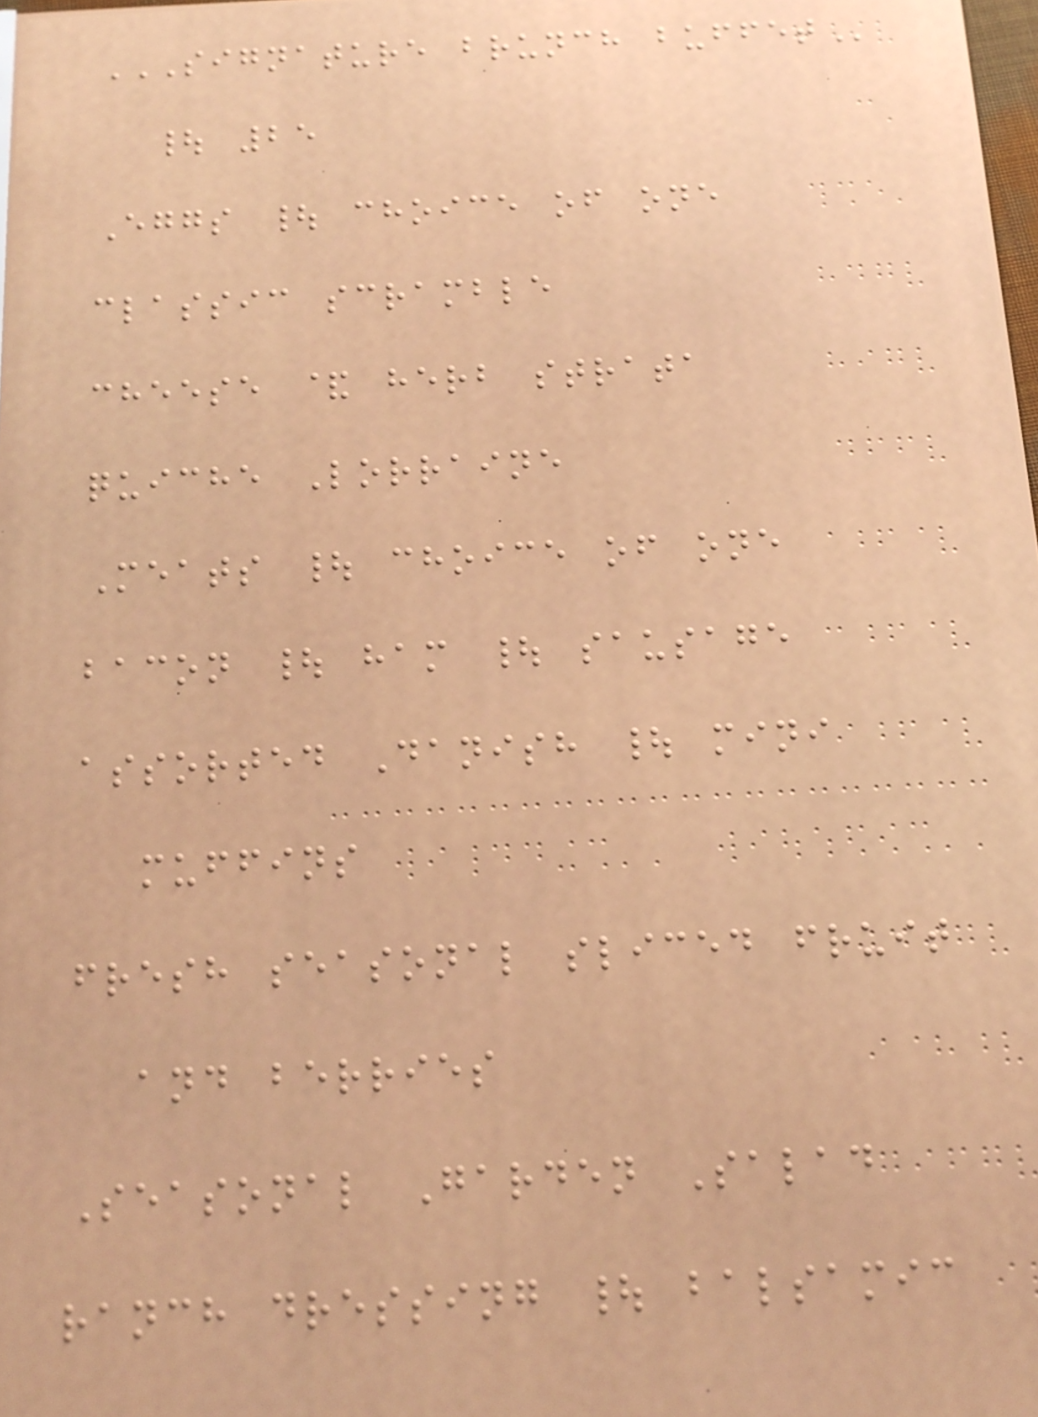SIGNATURE BRUNCH BUFFET
| 25
Eggs | choice of one
classic scramble
cheese & herb strata
quiche Lorraine
Meats | choice of one
bacon | ham | sausage
assorted Danish | mini
muffins
fresh seasonal sliced fruit
and berries
Seasonal Garden Salad
ranch dressing | balsamic
